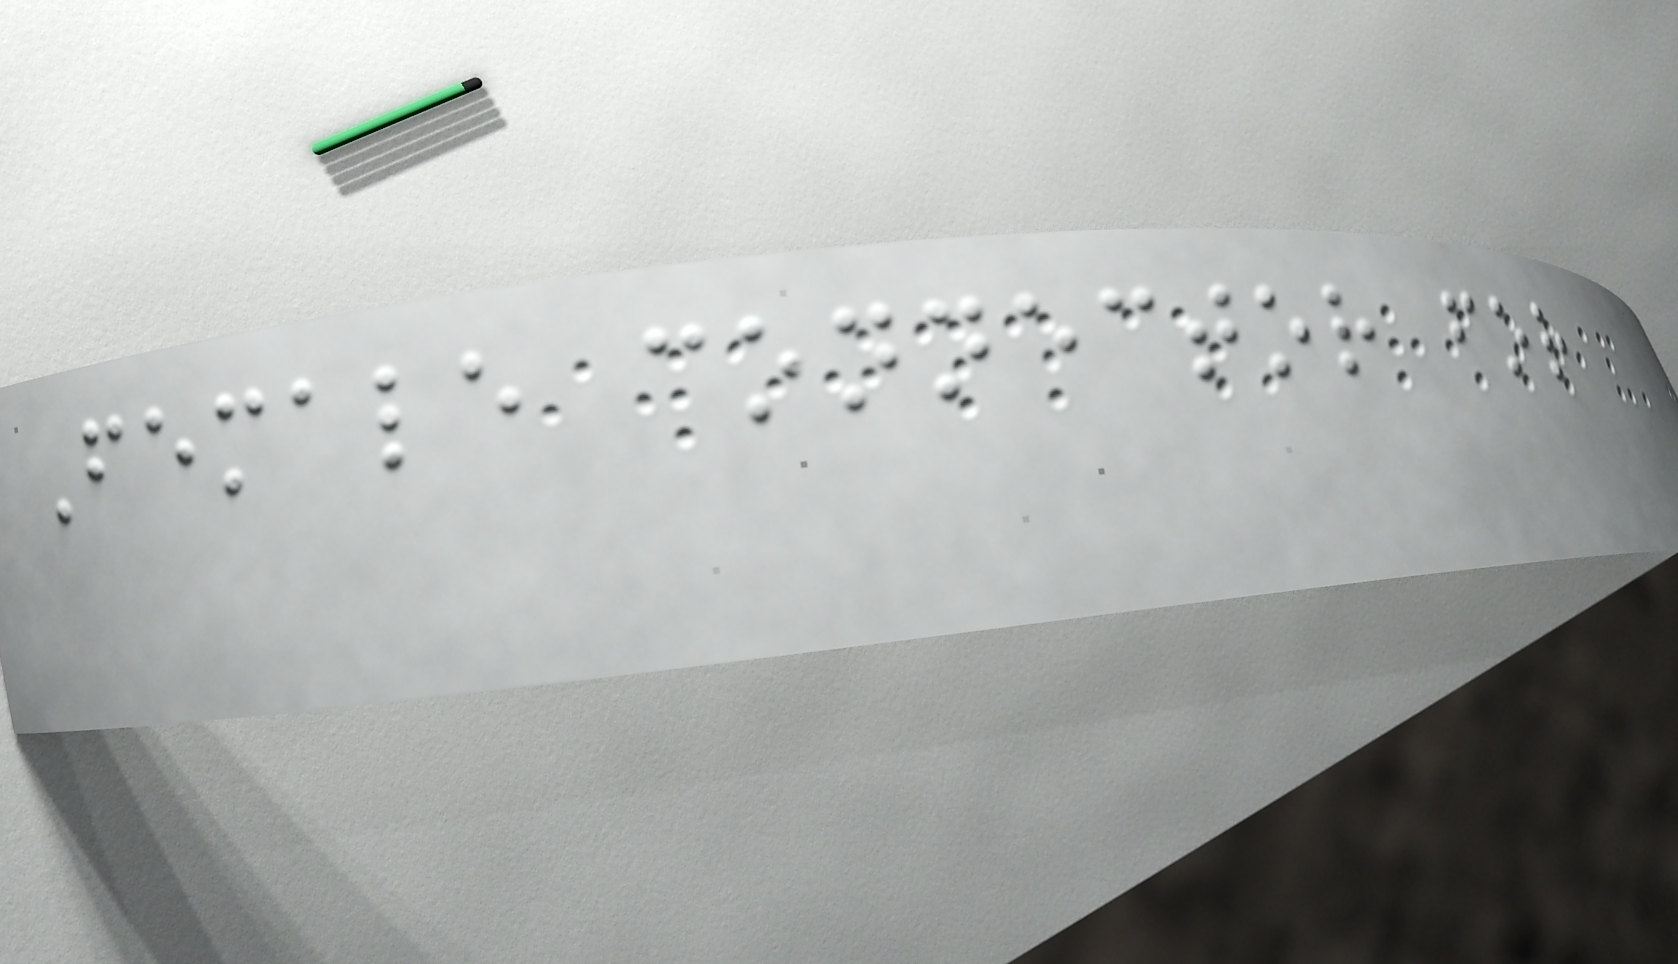Female connector for
